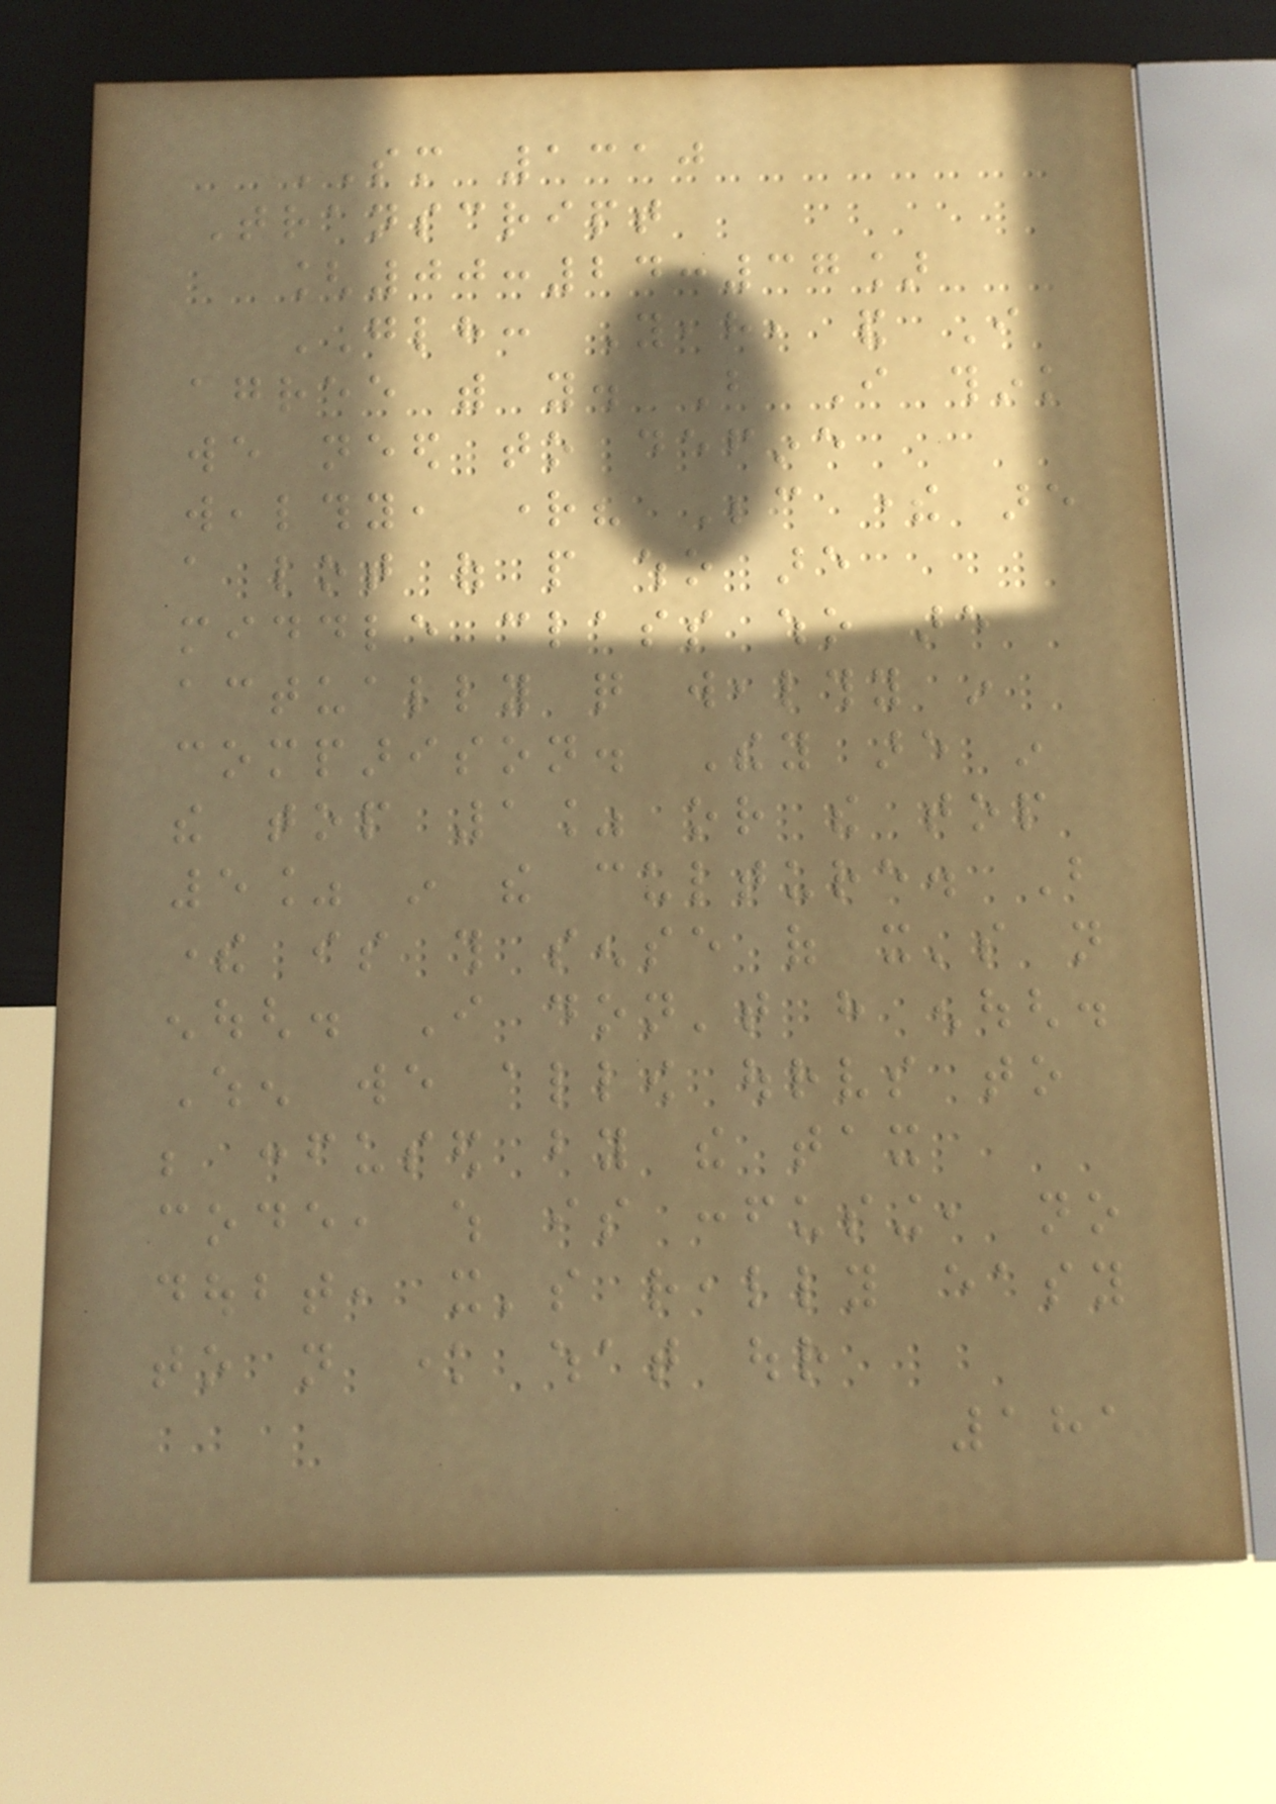SM 1310
Transcript
[00:24:37]
GLH: Yeah, and I
agree with you. But I think
we need to define
wealthy, right? Because there are
a lot of people who are
middle class who are
actually quite wealthy in
comparison. They are in
the top 1% or the top
5% in the culture. But
there is this sense of it's not
enough. I don't have enough.
When we allow ourselves to
be confused by the tax
code, which is confusing, no
doubt, it's really easy
to not know what our
181
